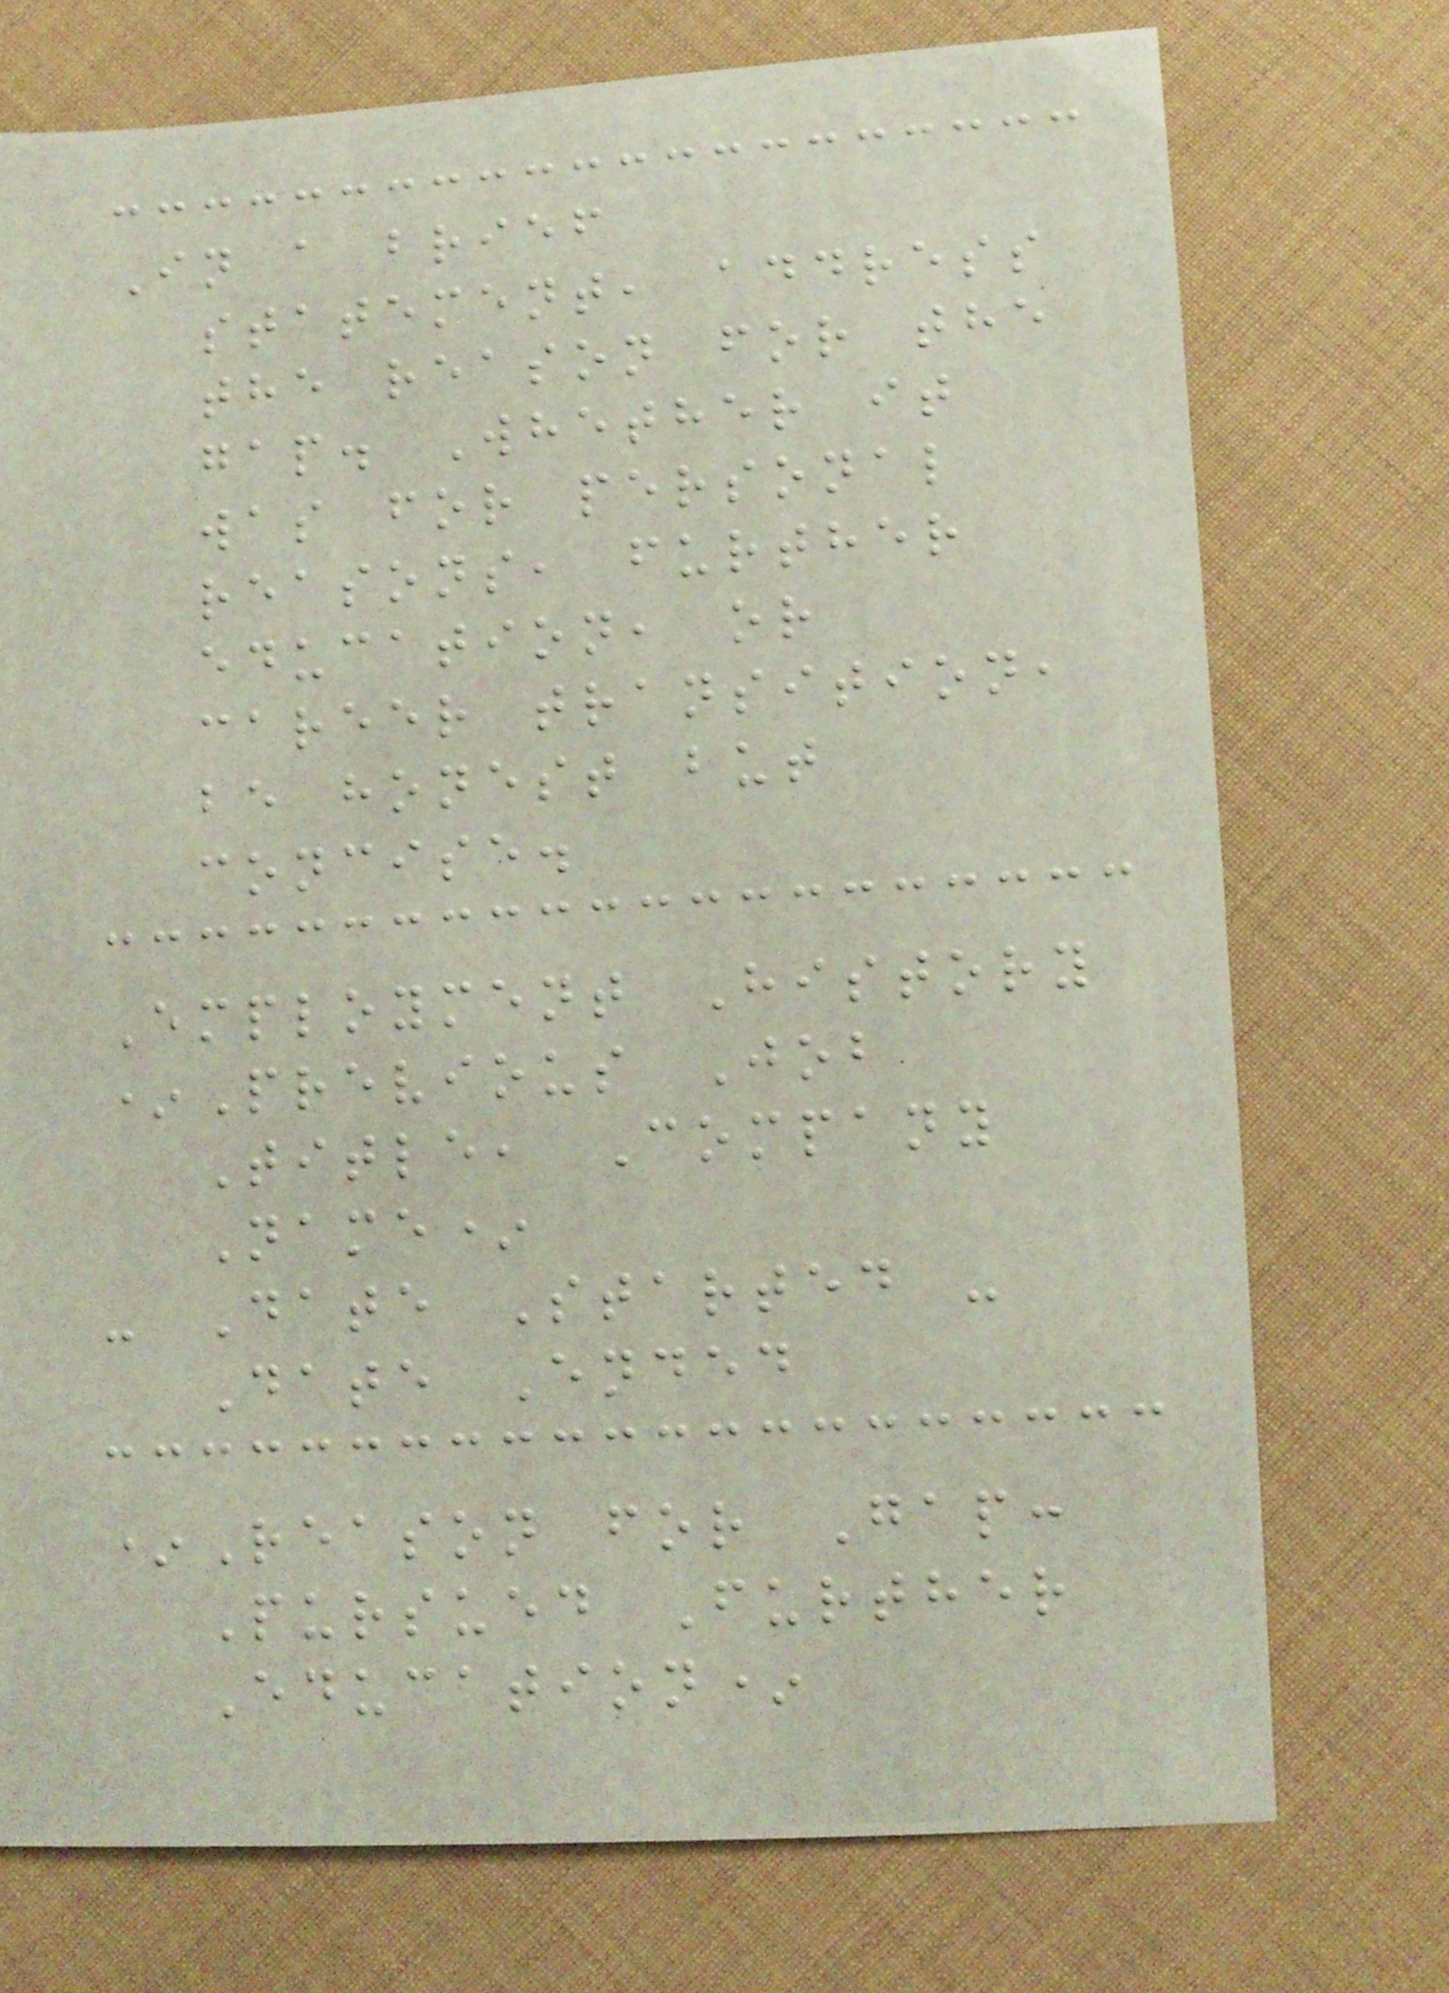In a brief
statement, address
the reason for the
gap. Whether it
was for personal
reasons, further
education, or
career transition,
be honest but
concise.
Employment History
*Previous Job
Title, Company
Name*
- Date Started -
Date Ended
*Reason for Gap:
Pursued Further
Education*
